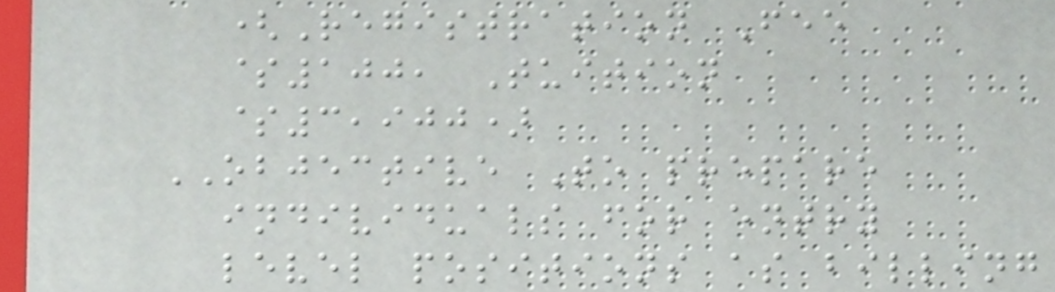(Registration Fee
$100, Tuition
$3,900)
OBJECTIVE To prepare
individuals for entry
level positions as billing
